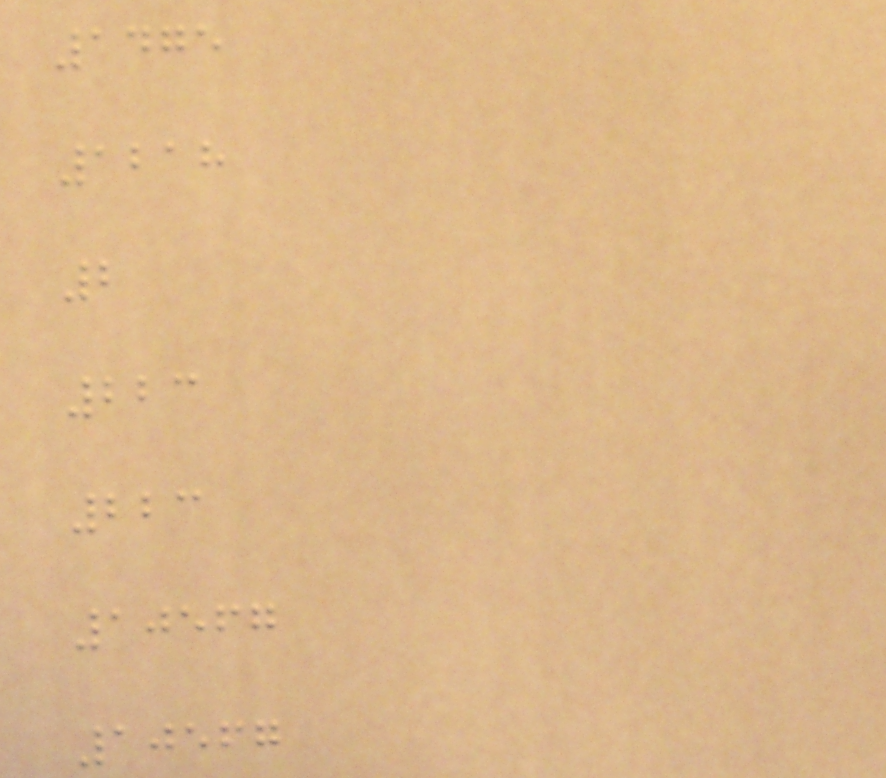1475
1218
2
223
223
10567
10567
